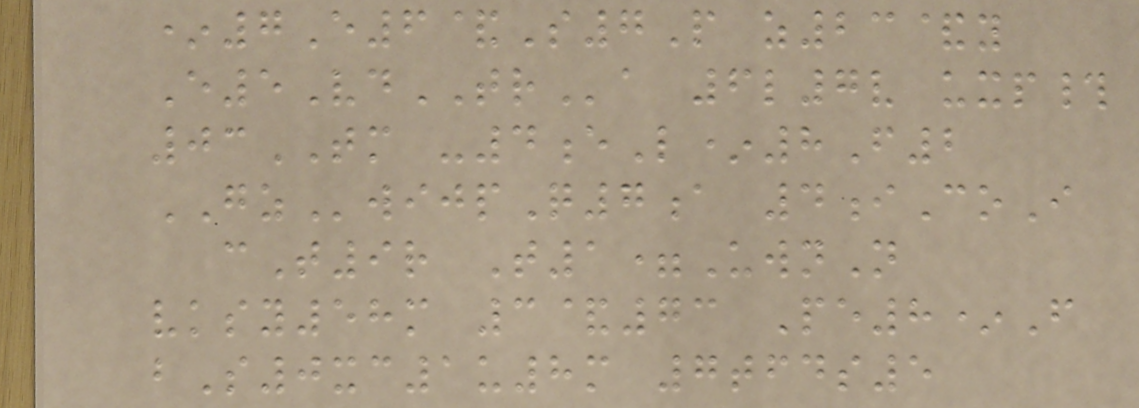*7E6&S7P z23&y
E5VdTRa 6l7v uxp#
03TM -4eL*8F2
GZwijpQ7a 4iCoI
cT9r T1=UwnN
vksy58m 3&73 Pe8*F
bS0xc1u8m 7tfds5
